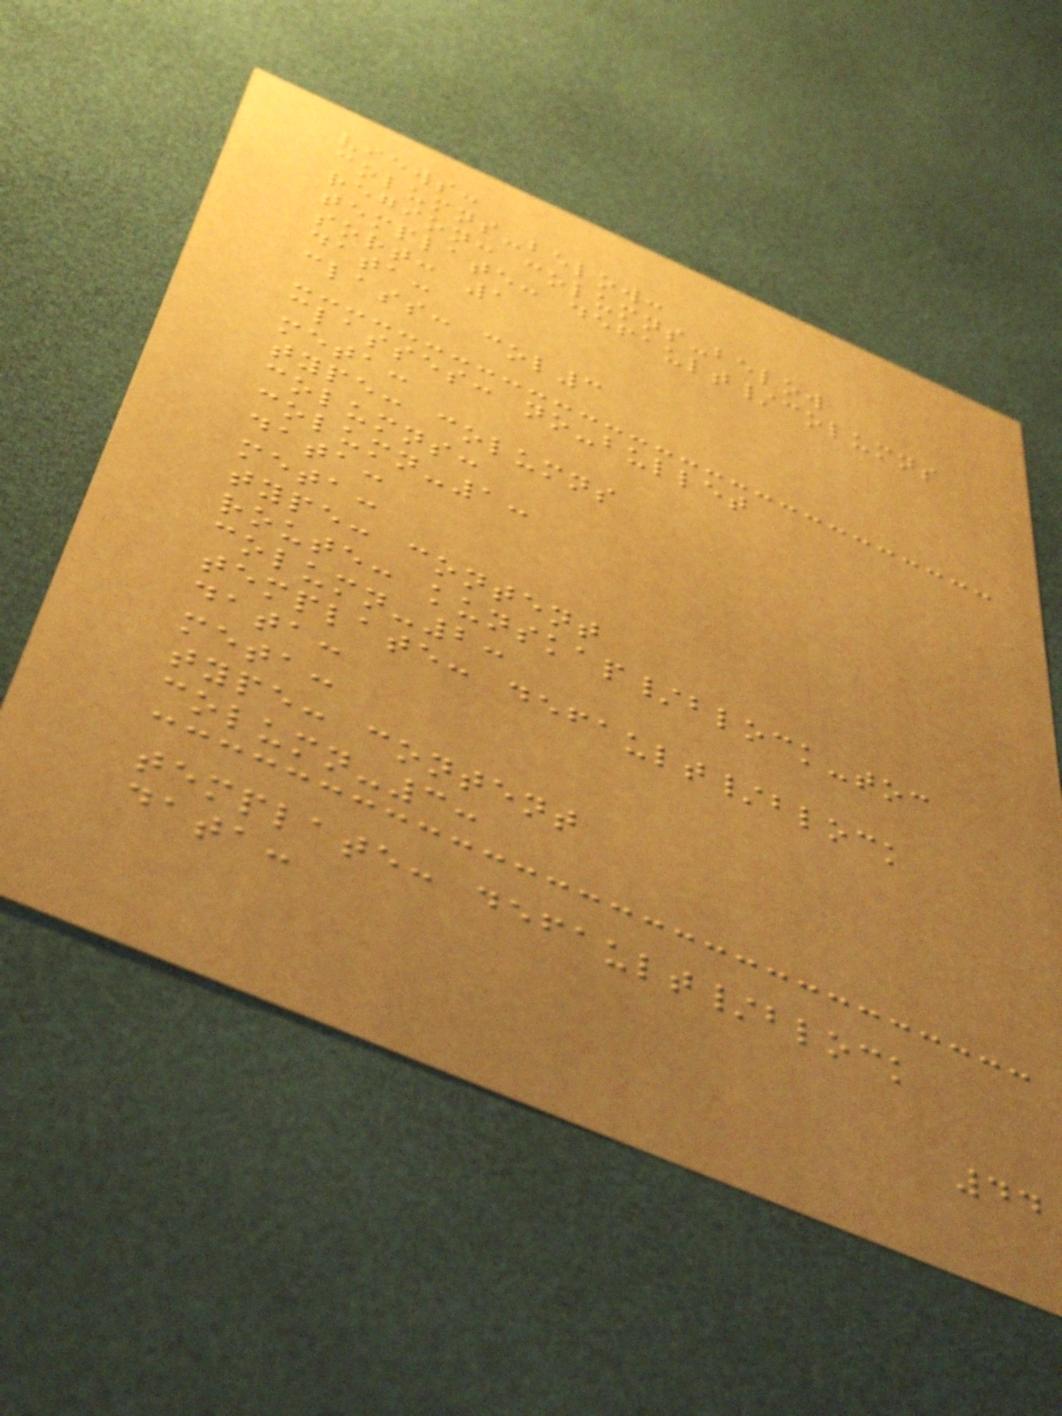views:
columns-below:
region: columns-below
template: default/columns
sort: 1
data:
class: col3
classes: no-bullet
meta:
type: columns
columns:
column-1:
data:
meta:
type: content
route: kunskap/block-toc
column-2:
template: default/block
data:
meta:
type: content
column-3:
template: default/block
data:
44
